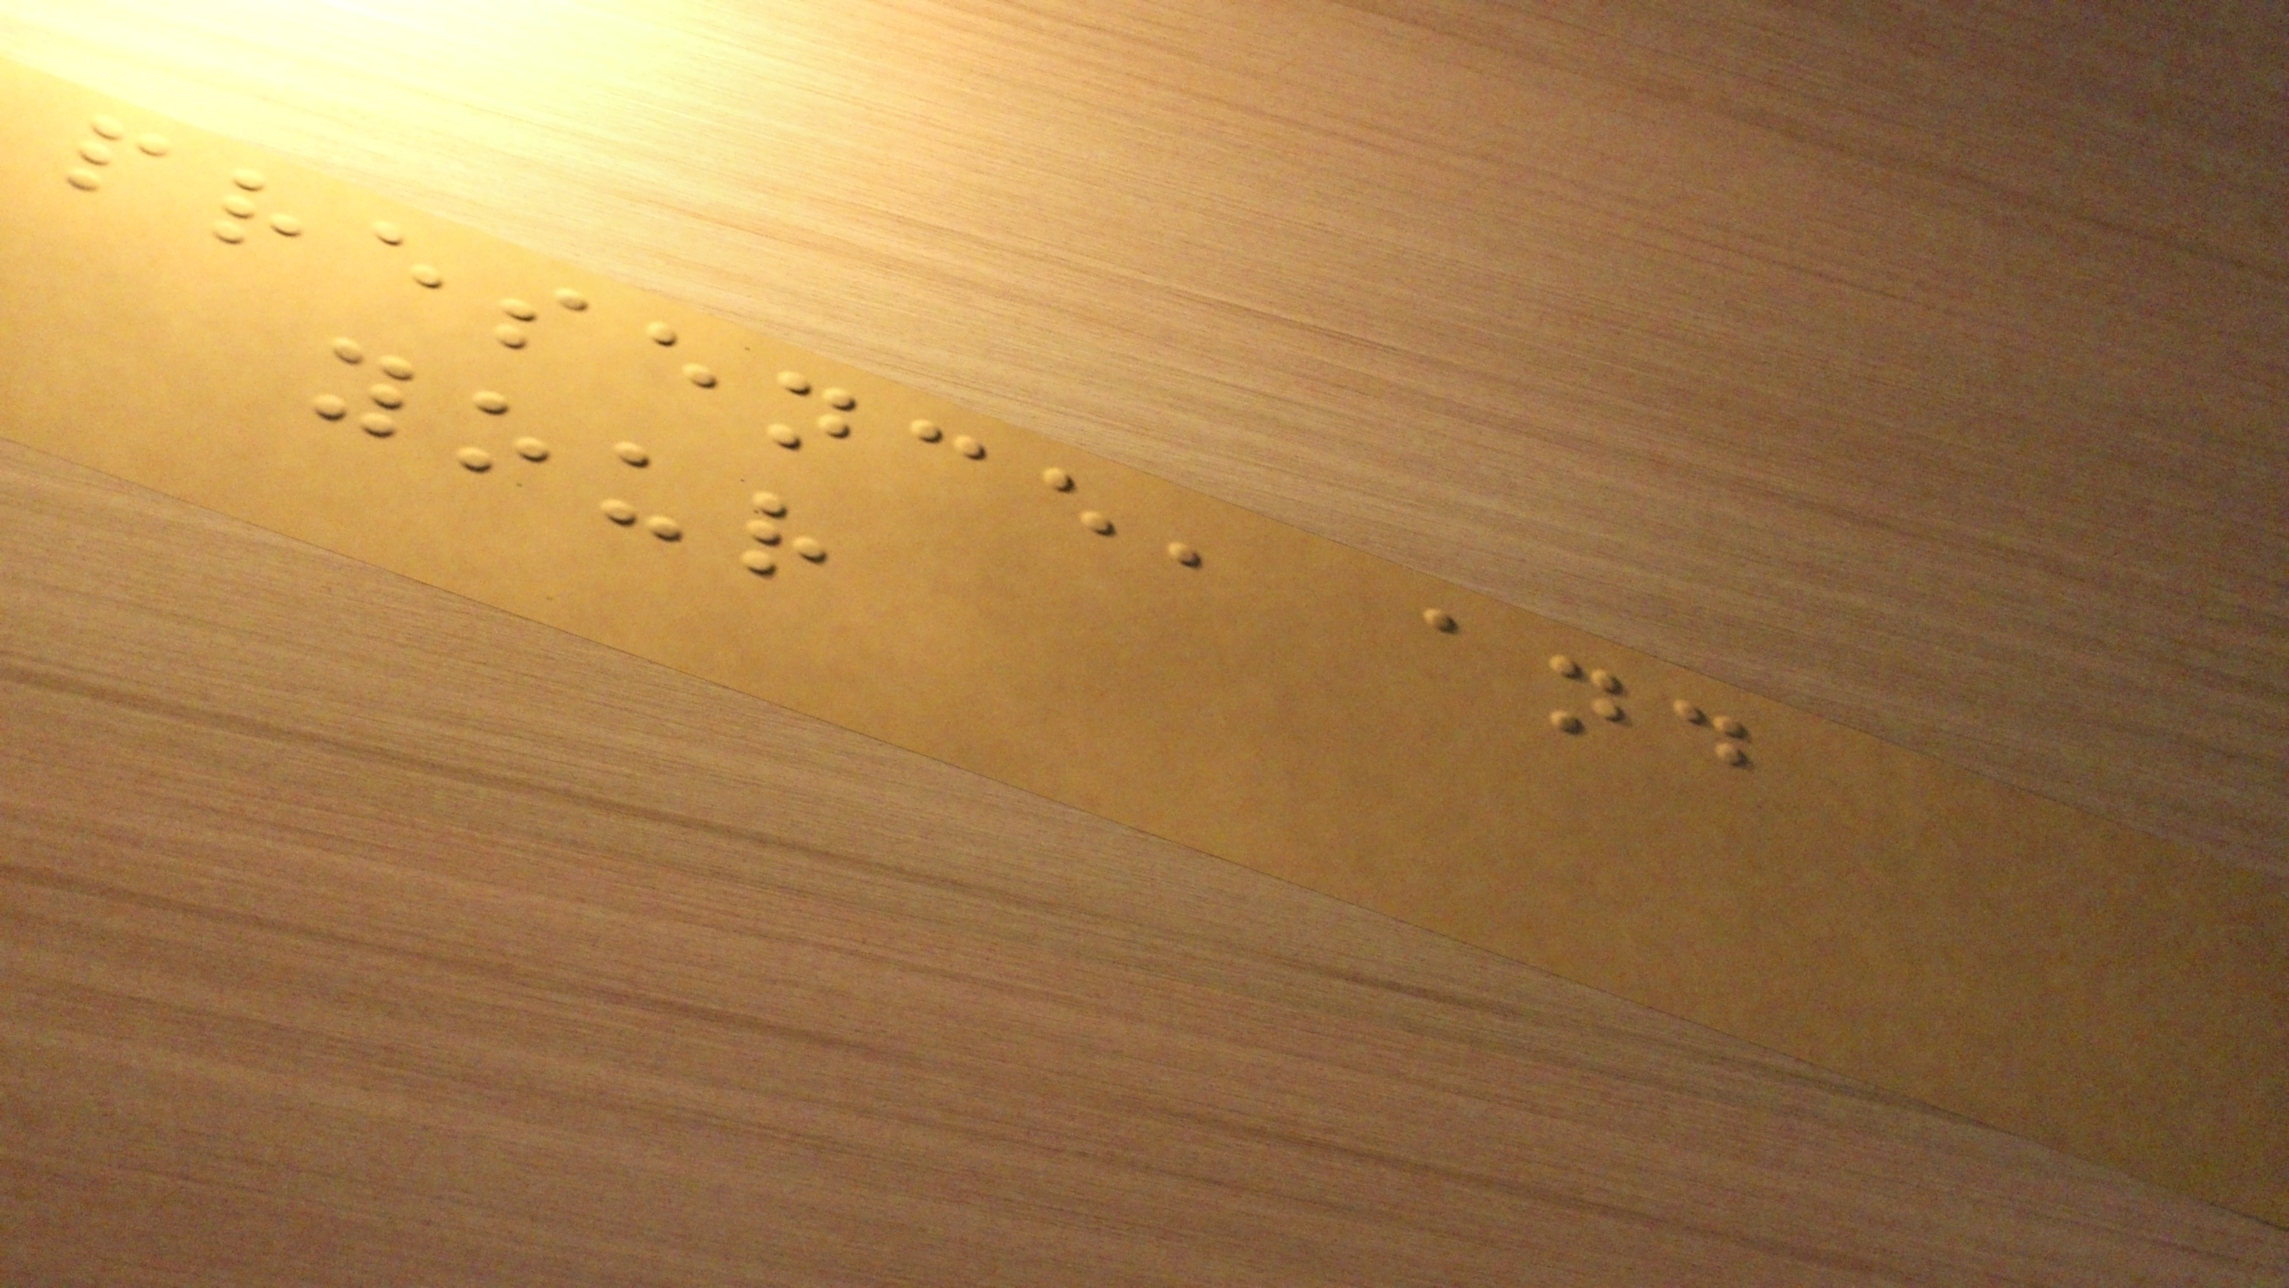presence, and
your
